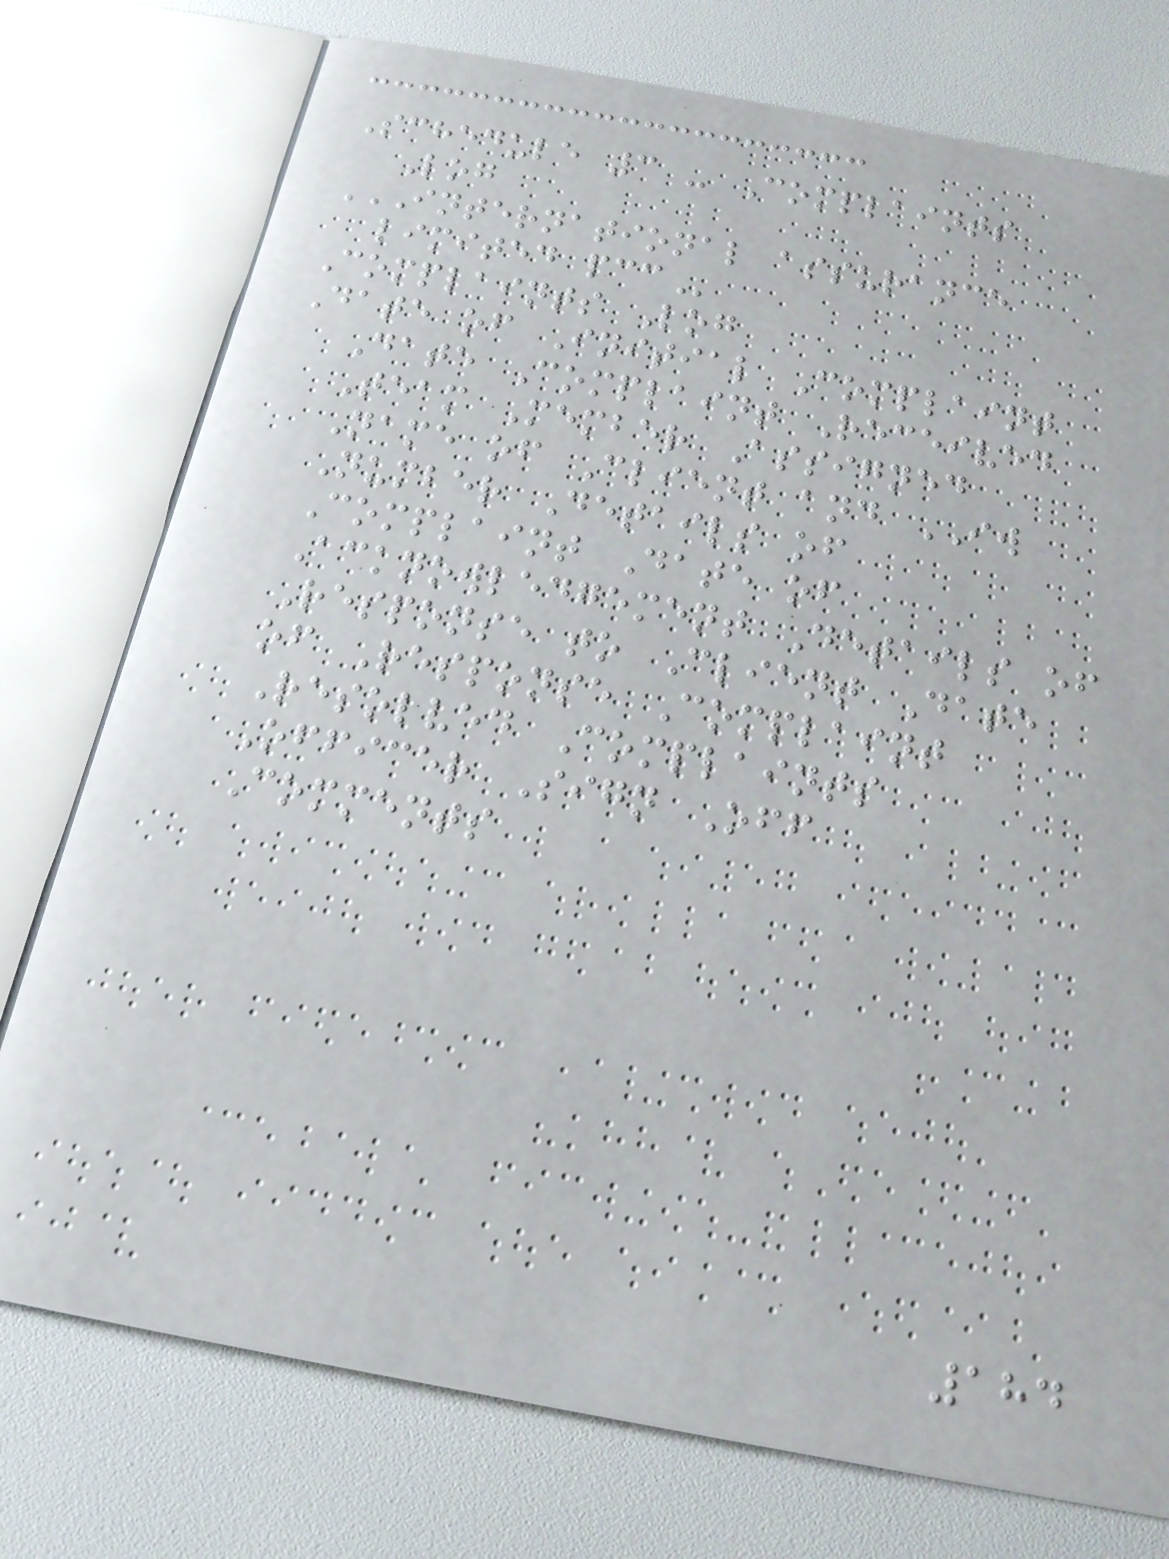Schedule 3 - Complaints
Log
INTERNATIONAL ASSURANCE
LIMITED PCC
Complaints Log
Date of Initial Complaint
Date Complaint Received
Team Member Assigned
Name of Client and IW
Number Details of
Complaint Date of
Acknowledgement Details of
Response to Client Date
of Response Complaint
Resolved Complaints
Officer Sign Off
Comments
184
